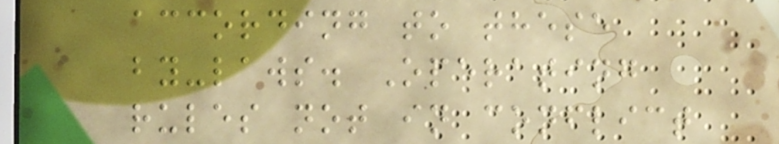according to these
by-laws. Operating
rules not in conflict
